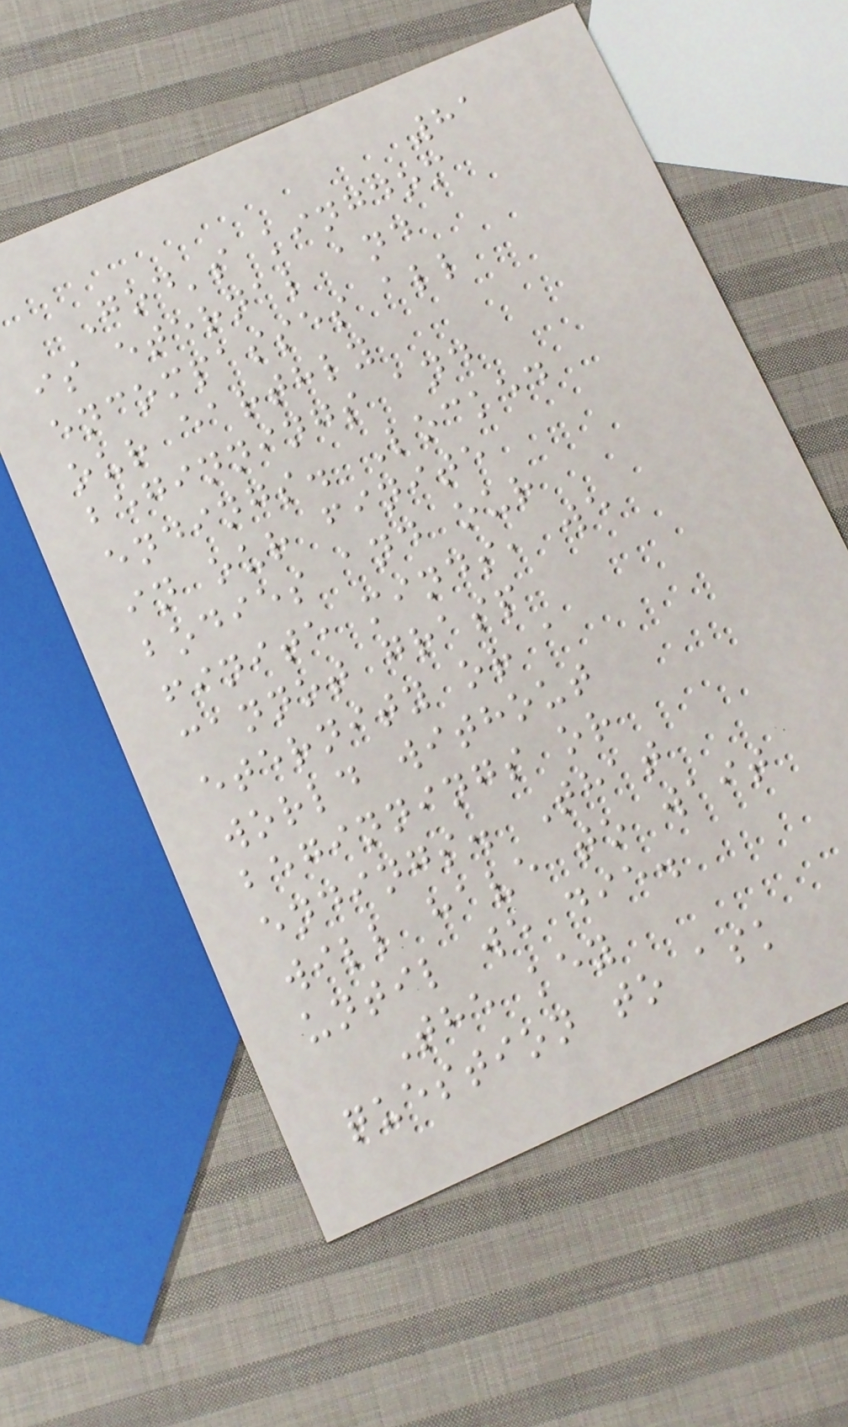81
God's kingdom
is eternal and
encompasses all
our earthly
beginnings and
endings. Locked
in our finite
bodies and our
finite minds, we
cannot grasp
eternity or a
world without
beginnings or
endings. That
will have to wait
until we die.
The key
question to ask
